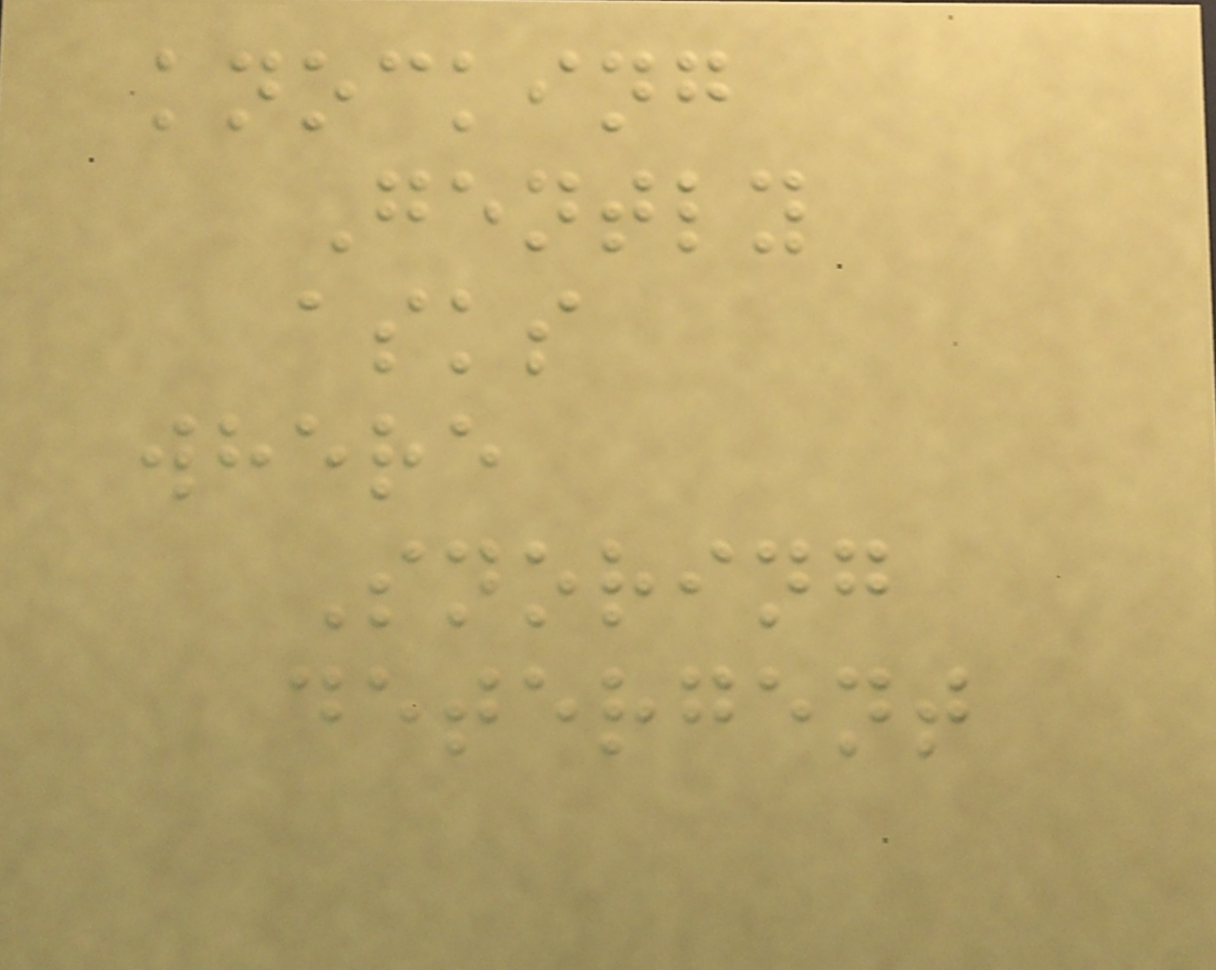knocking
Gently
asks
where
Snoring
detergent
